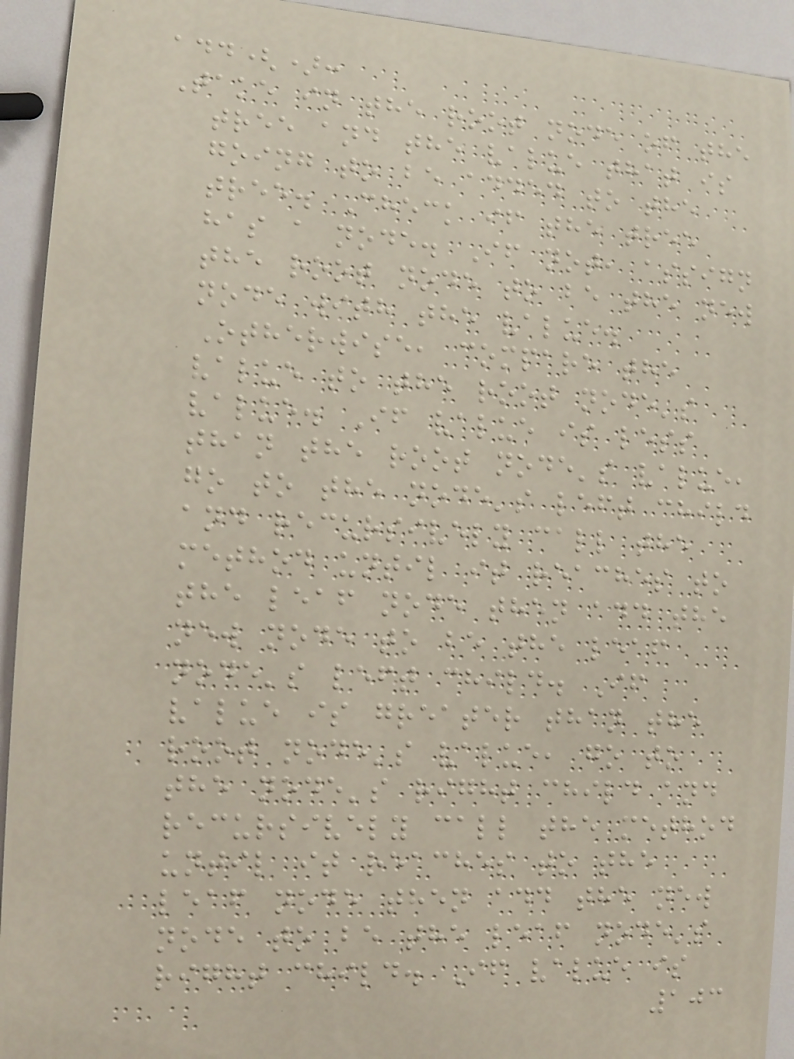add():
Take in the root node of the
tree and the value that is
going to be added to the
tree. Check if the tree
has a node. If not, assign
the root node to be the new
node with the value.
Otherwise, compare the
value to the root node's
value. If value is less
than the root node's value,
go to the node's left child
and recursively call the
method until it reaches to
the leaf node then add the
new node to be the leaf
node's left child. If
value is greater than the
root node's value, go to
the node's right child and
recursively call the method
until it reaches to the
leaf node then add the new
node to be the leaf node's
right child. If value is
103
